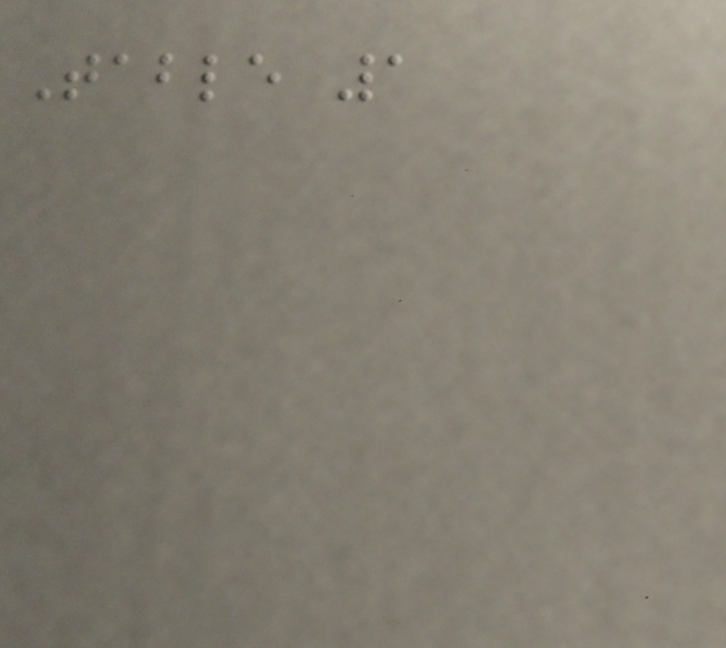Table 1
